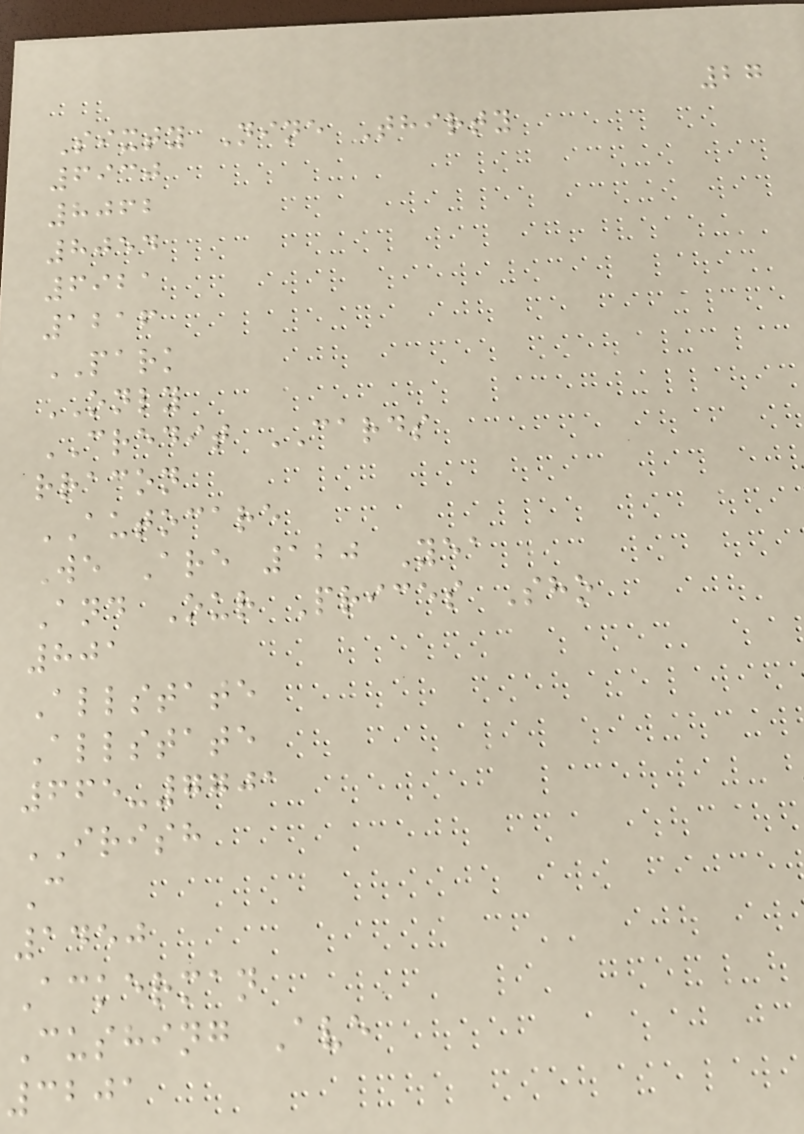27
Sixty Nine Thirty
6930
8062
8054
6921
1216
PARK
ONLY
CREDIT CARDS
rracon
AUTOCARE
We Are 120 Yea
And Our Prices Sho
801
Allstate
Allstate
665-7701
IRISH
C
1450
Ackerman
Cushing Ave
3201
